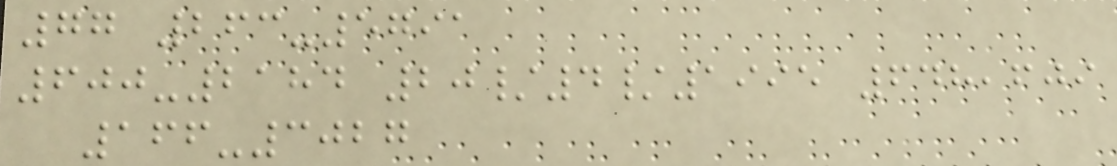77 263-5791
600-2184 20/4/1995 648,609
166-3027
